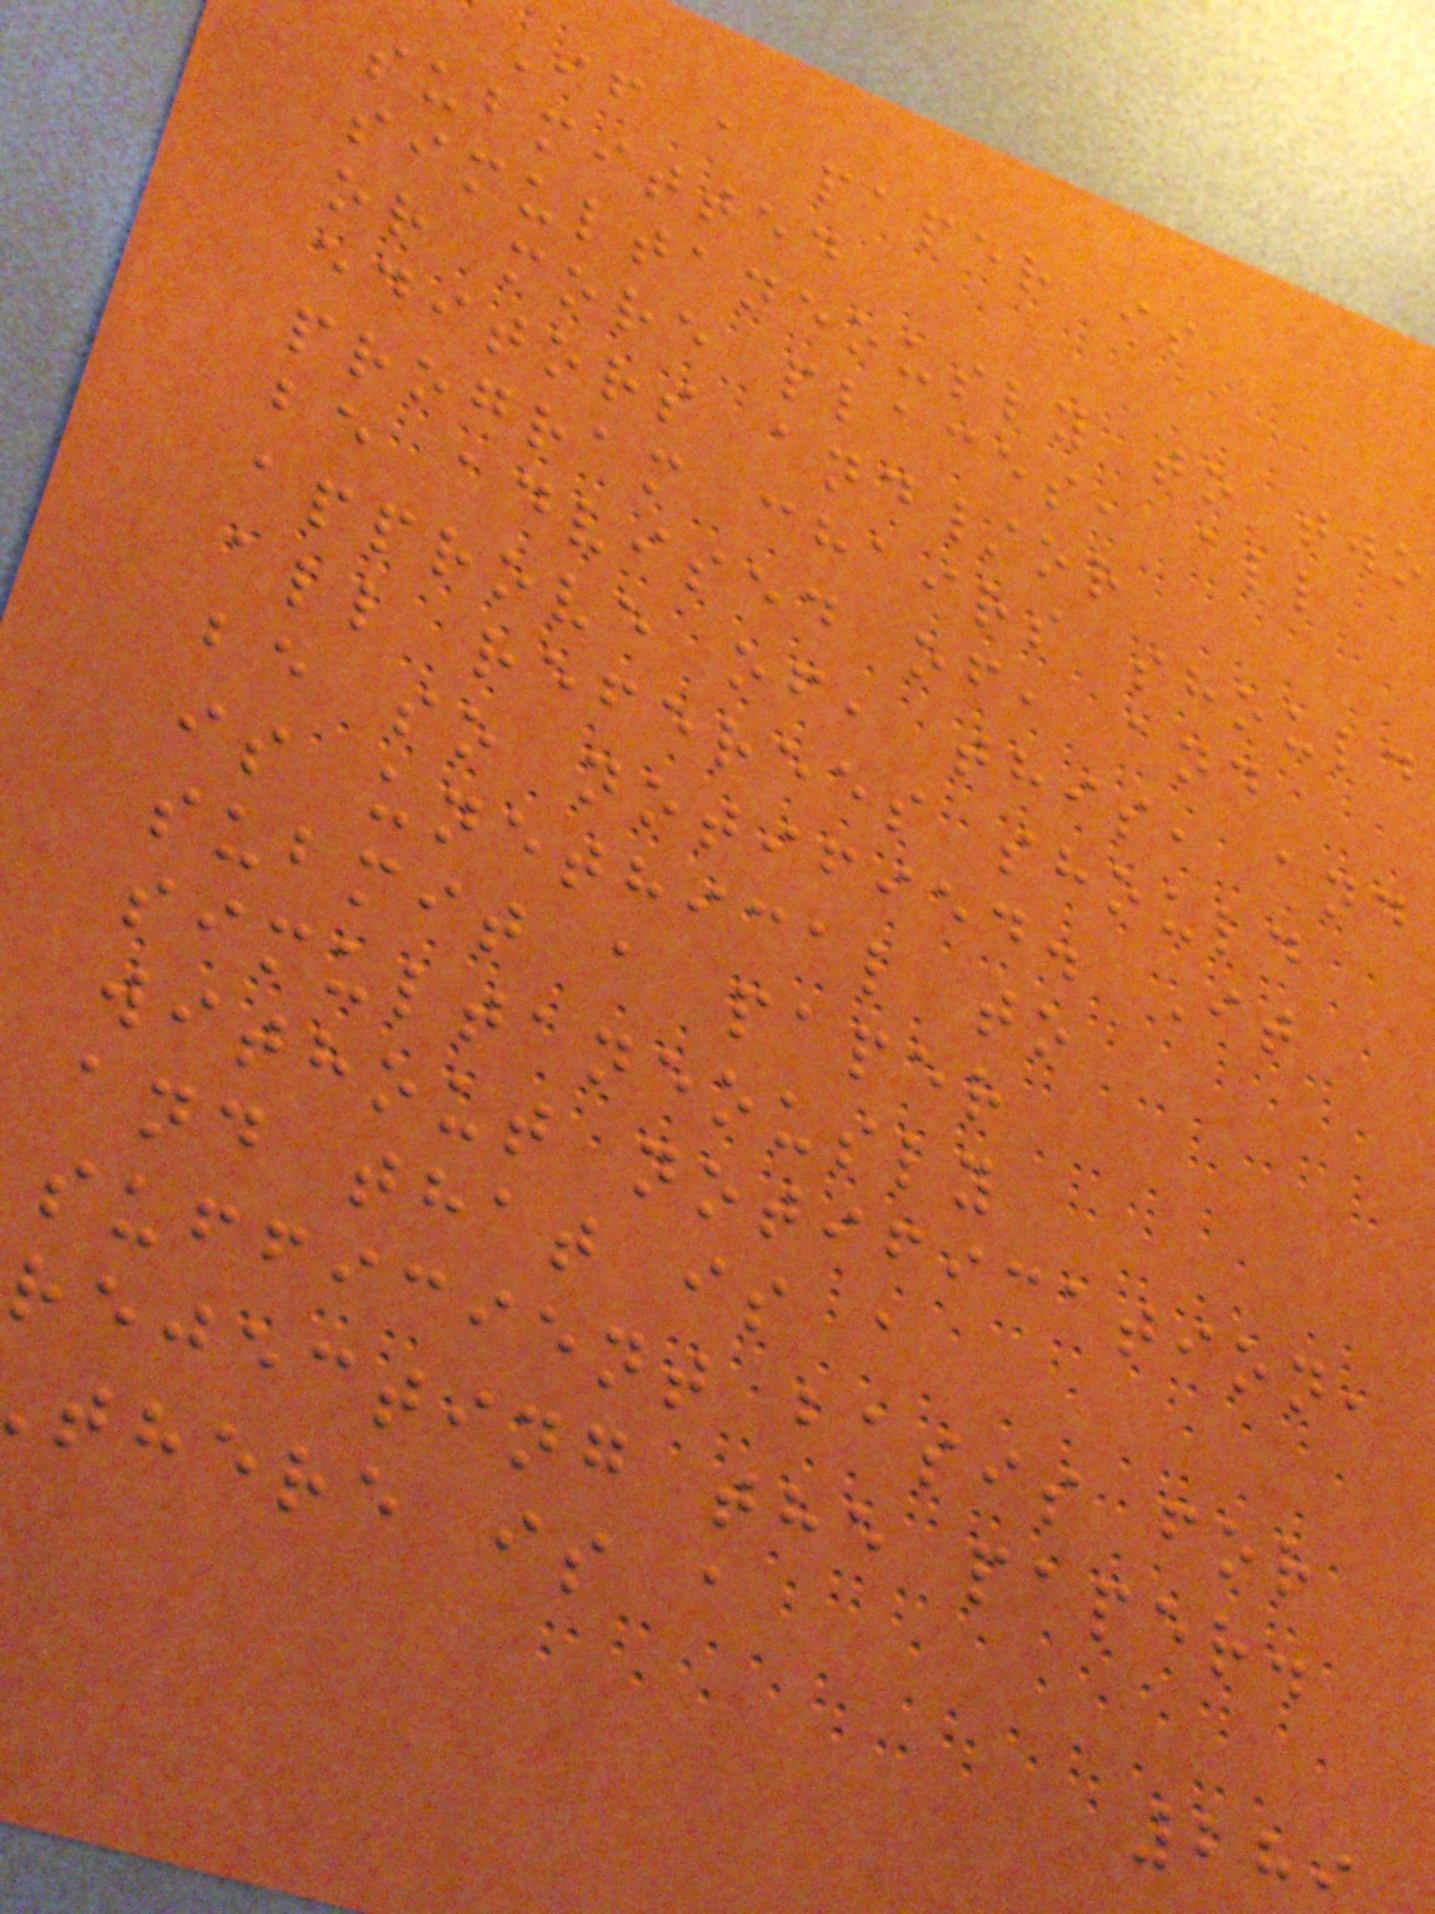If a paper is
submitted
simultaneously to two
or more places, all
editors and/or
program chairs should
be advised of, and
approve of, this, and
all referees should
be so notified. It
is unethical to
submit a paper
simultaneously
without notification,
and that is a
sufficient basis for
rejecting the paper.
there is a
